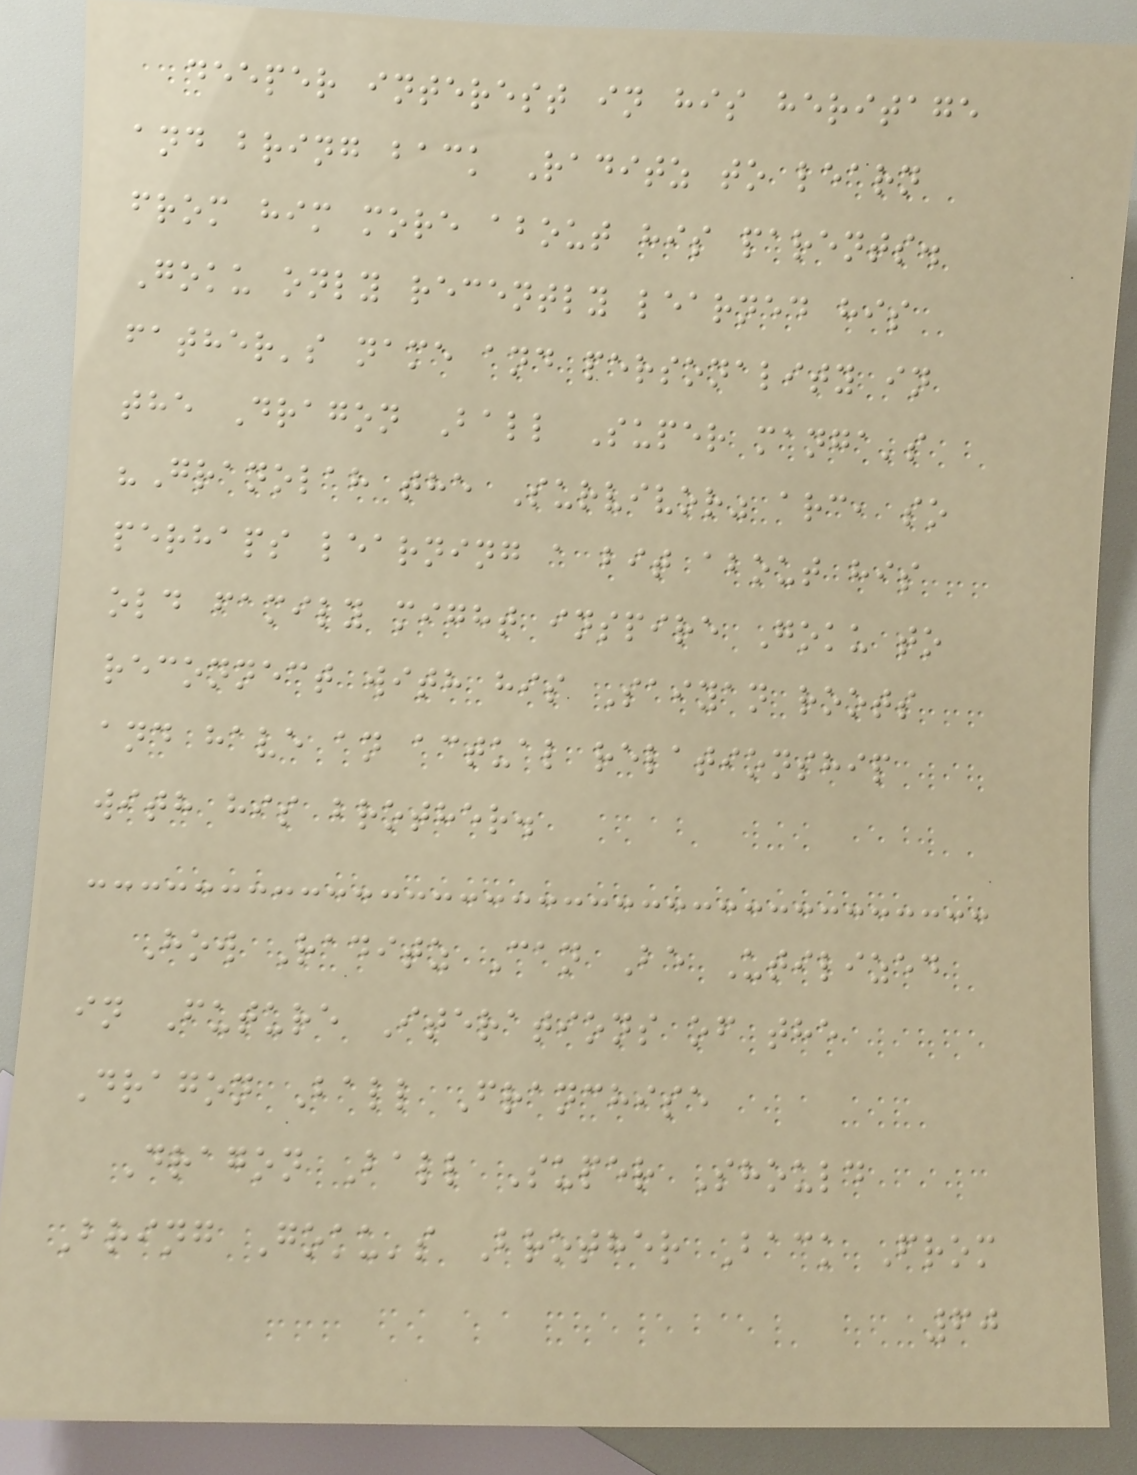deeper interest in his heritage
and bring back Raditz to learn
from him more about his parents.
Goku only recently learned his
father's name and personality in
the Dragon Ball Super manga's
"Granolah the Survivor" arc, so
perhaps learning a bit about his
old family might inspire Goku to
reconnect with his Saiyan roots
and have an actual relationship
with his brother.
How Raditz Can Be Utilized
in Future Iterations of the
Dragon Ball Franchise
Dragon Ball Super Should
Bring Goku's Brother Back From
60
